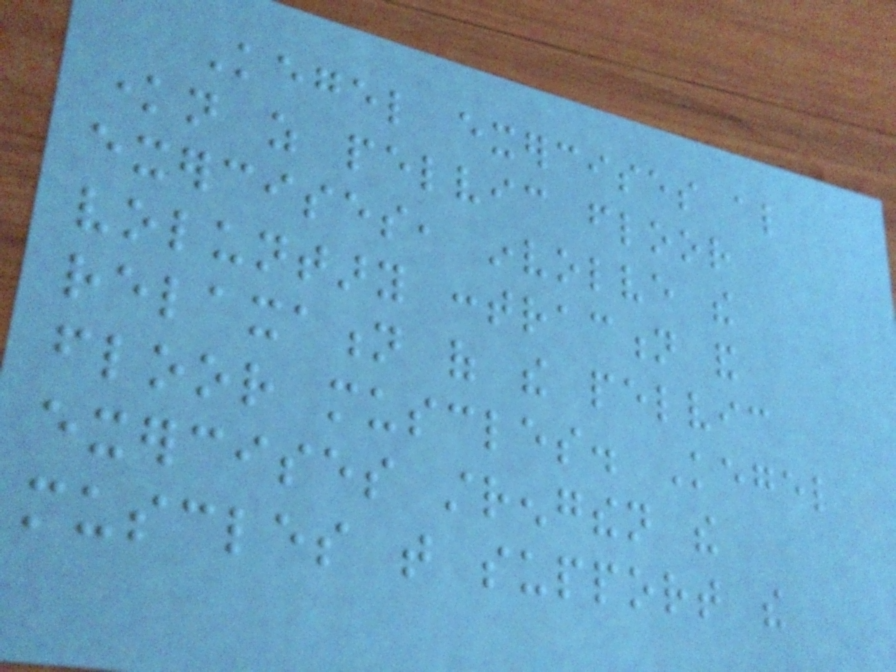Kegel exercises also
known as pelvic floor
exercises, involve the
voluntary contraction and
relaxation of the pelvic
floor muscles. Kegel
exercises strengthen the
muscles that support the
